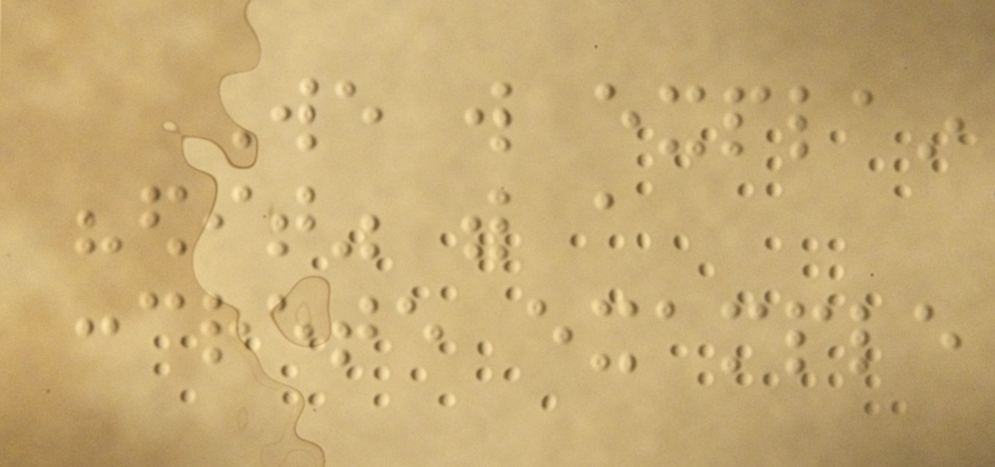We will explain
"edit" with a
concrete example
